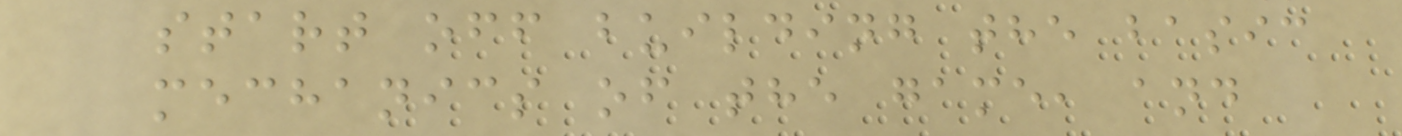start off building the basic
mechanics of the game, and
